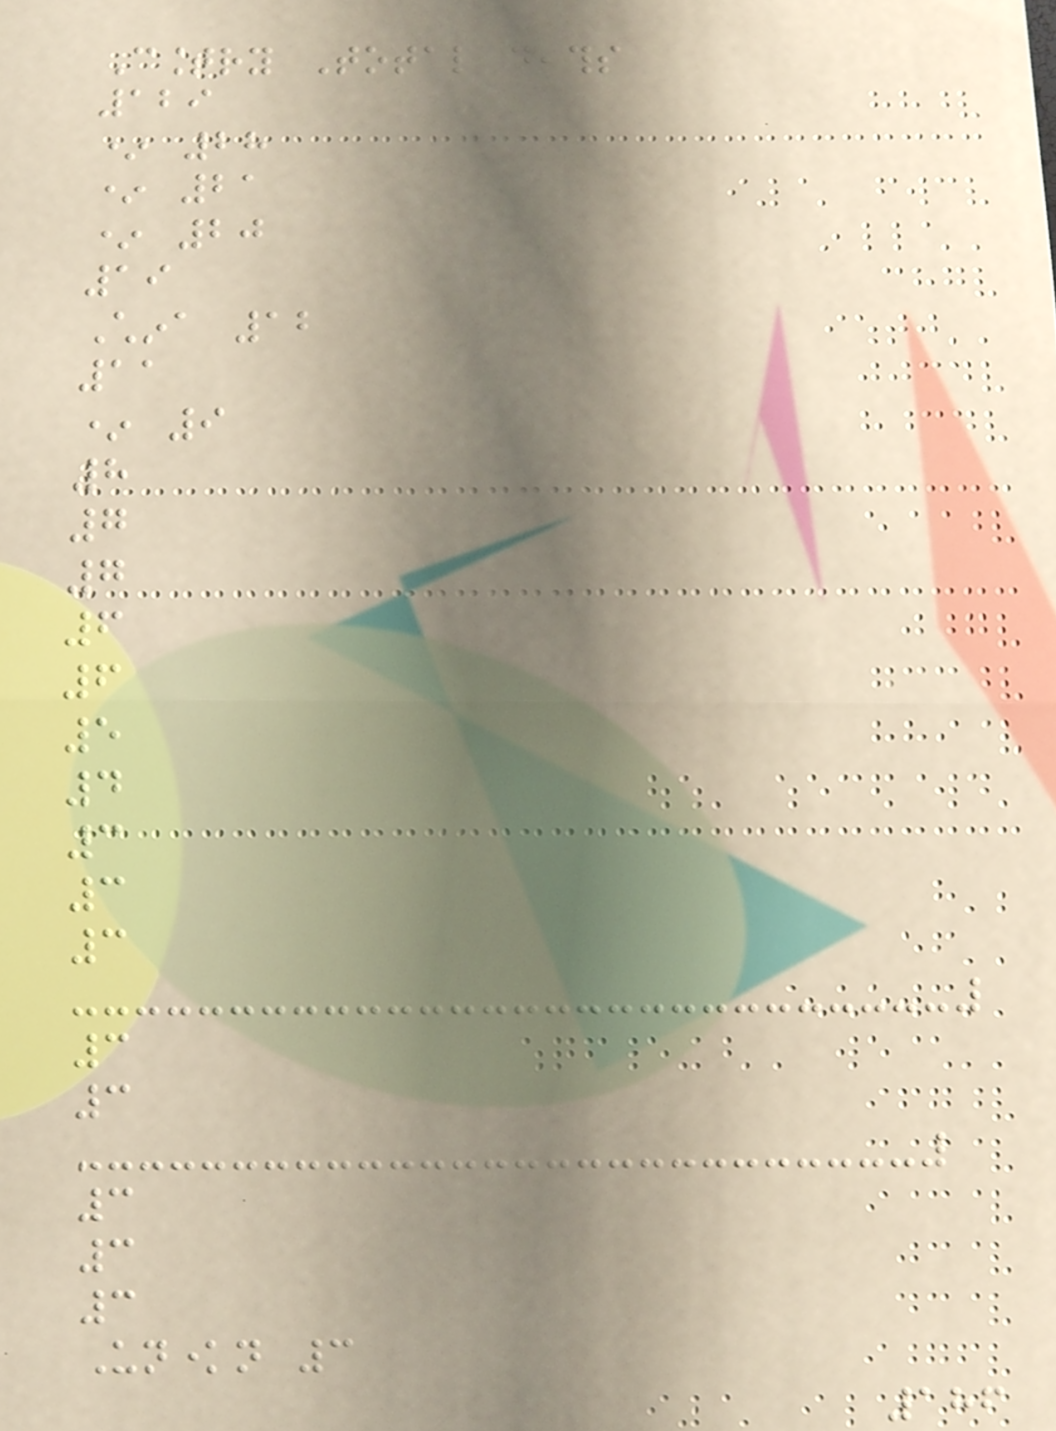Country Total deaths
129
* 28
* 21
* 20
19
China 12
11
* 9
8
7
7
6
6
5
4
3
3
3
3
3
3
3
3
Unknown 3
186
